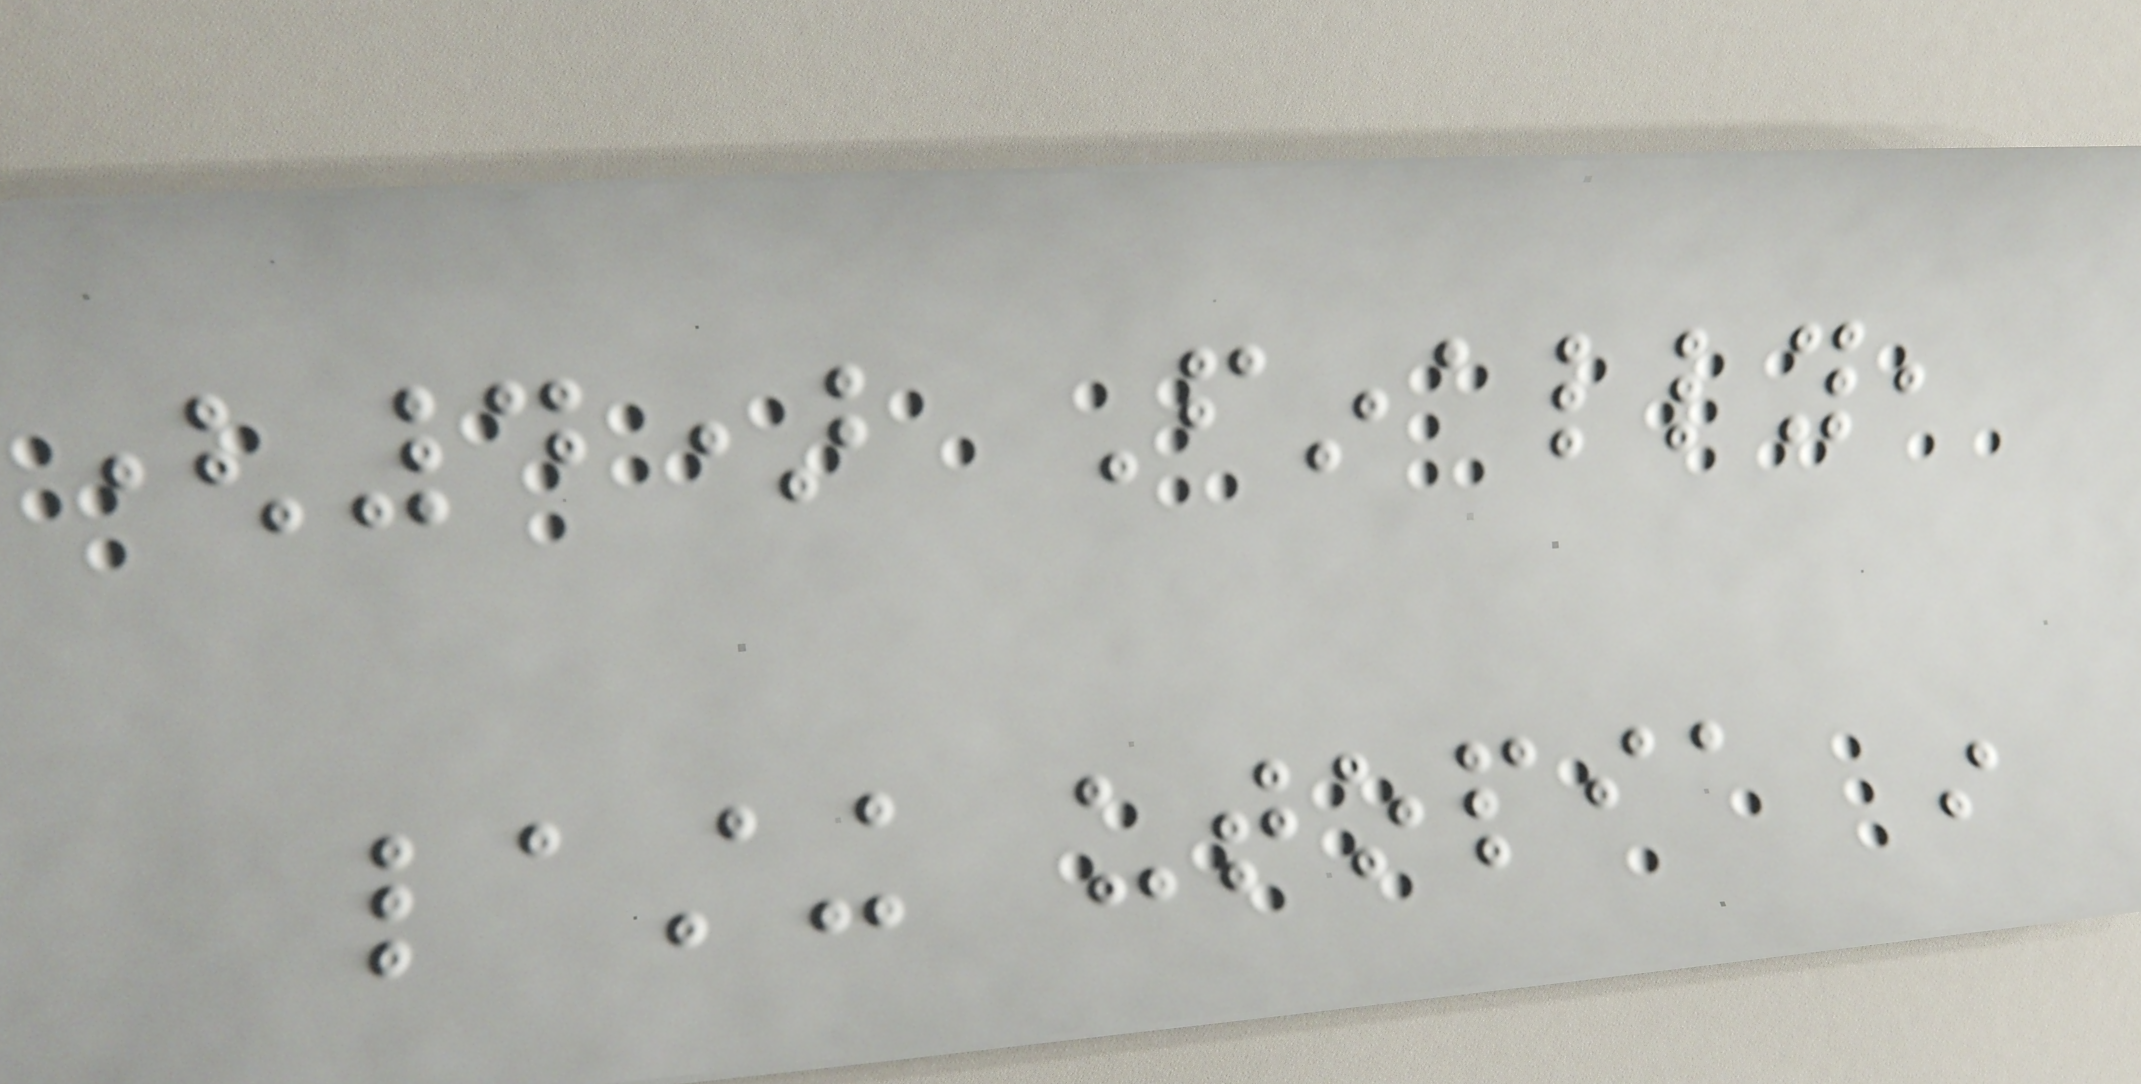(4) Finally,
lasting utopia in
